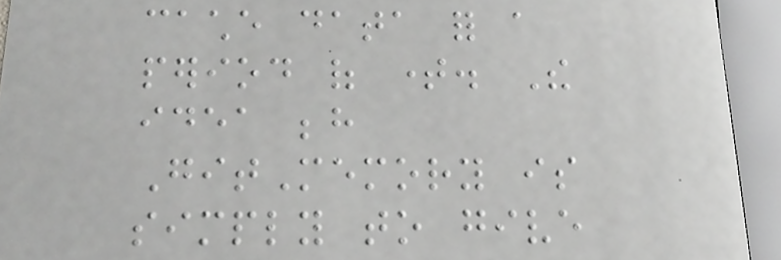cache data for a
period of time. The
idea behind
GitMemory is
simply to give
